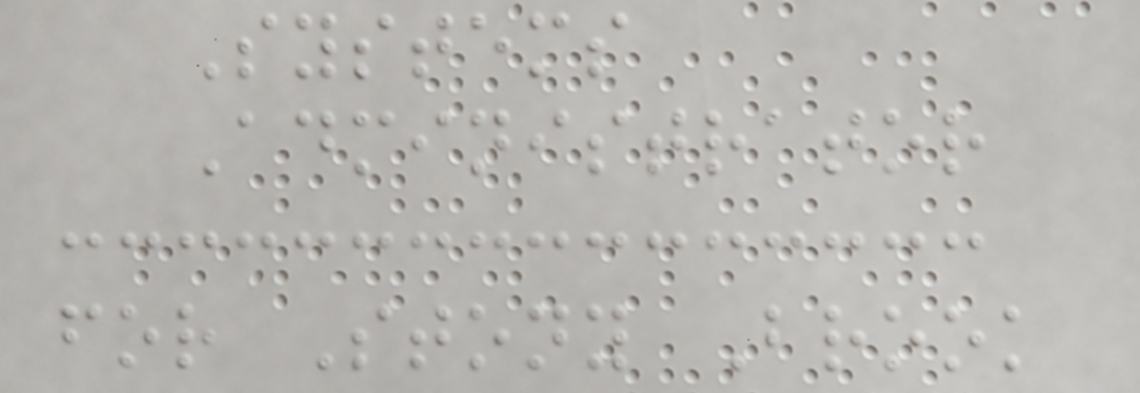Systems
Administrator
for Stony Brook
